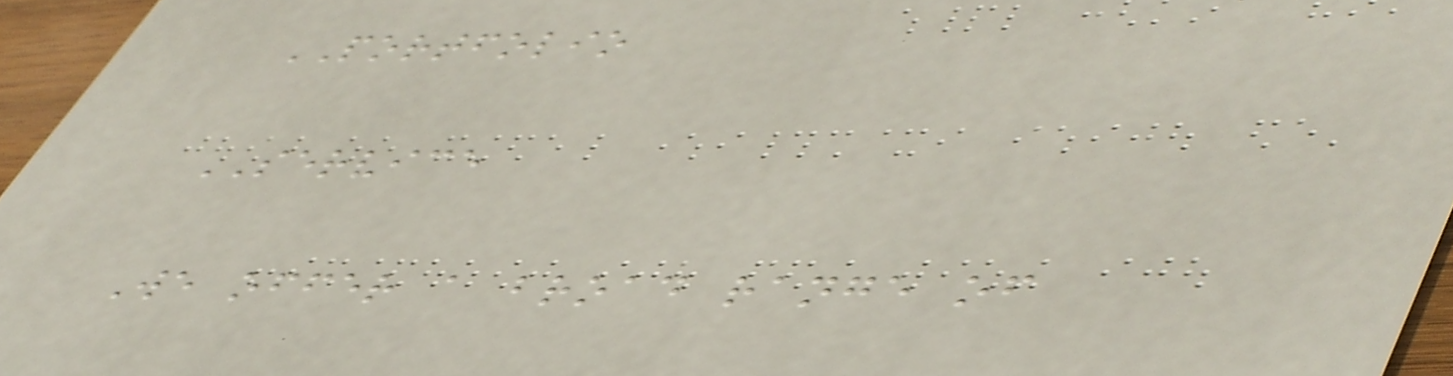PORTFOLIO
SERVICE
We offer a broad range of
